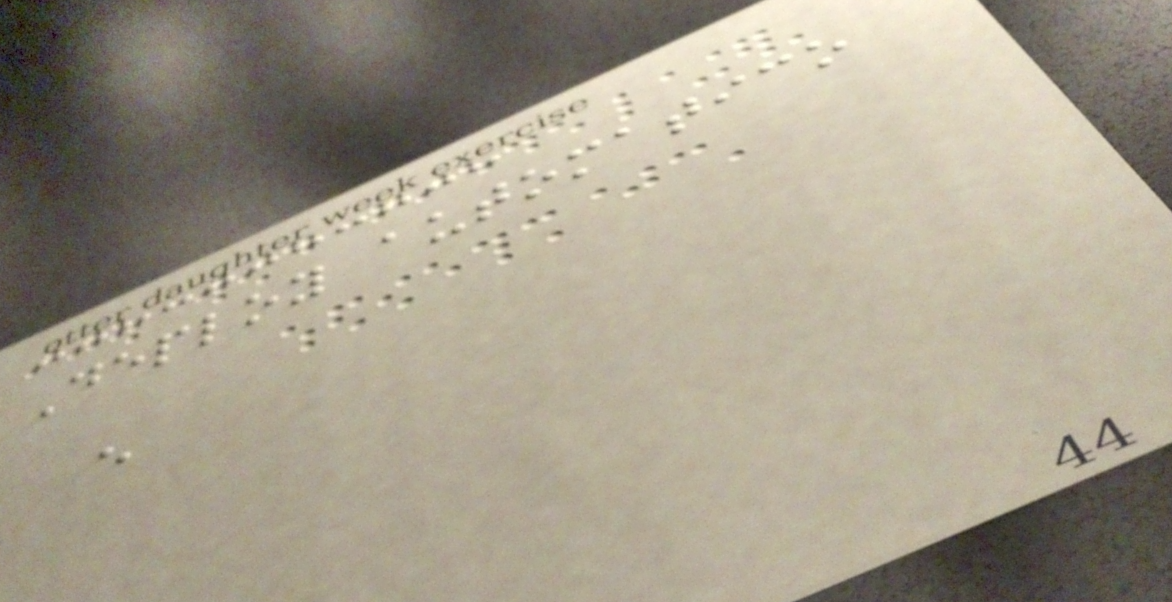Deploy automatico
e
